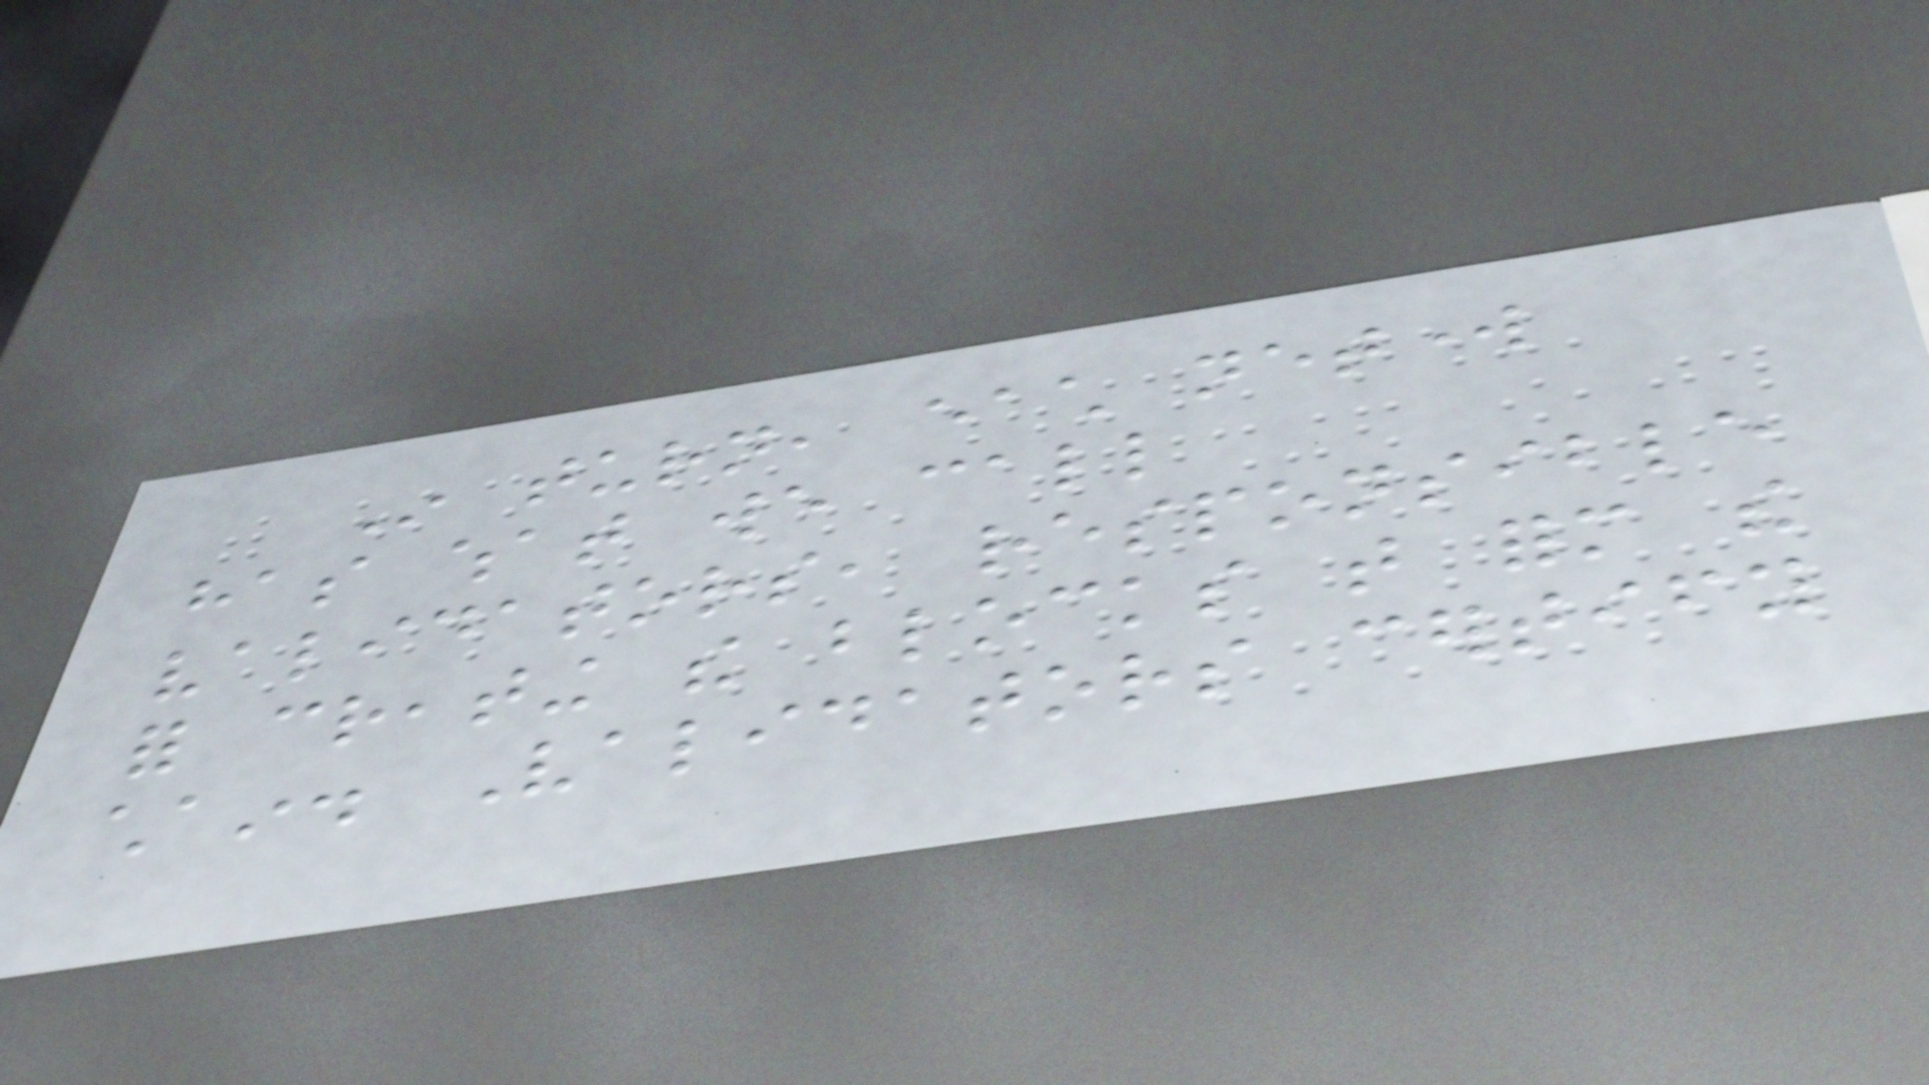In turn, each network
has what we call
validators, responsible
for creating the blocks that form the
chain. Validators certify
